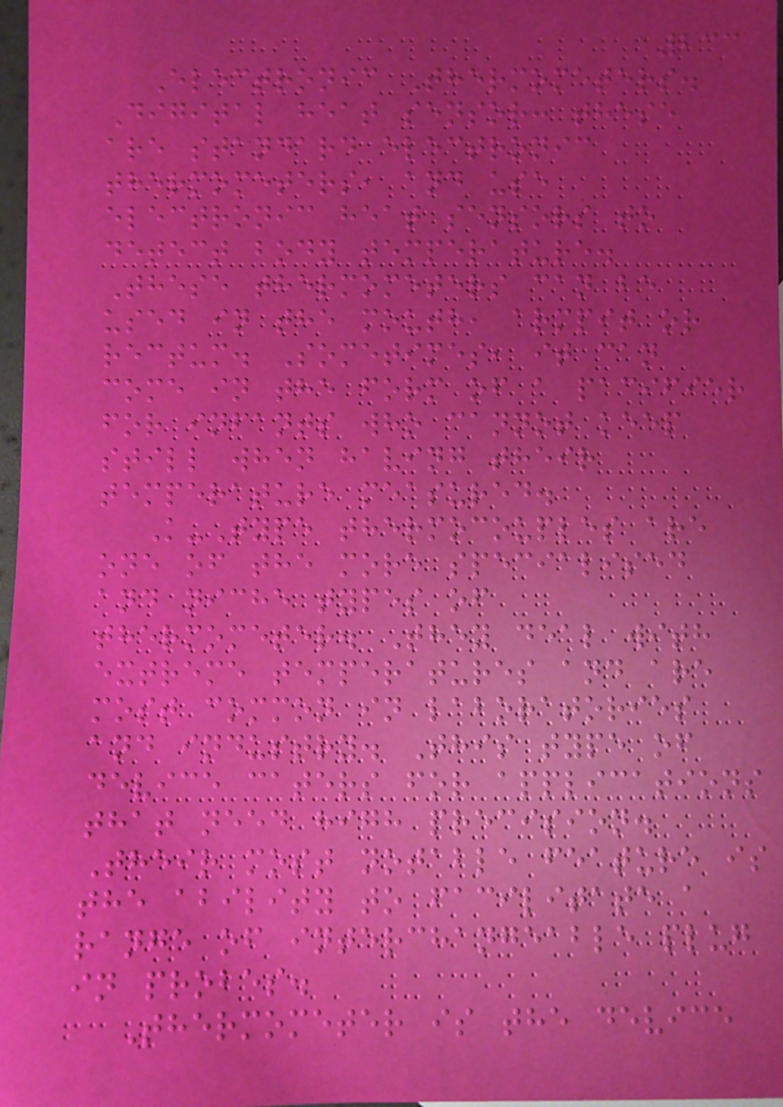233
Electronic Thermometers.
Digital heat sensor: these
are standard electronic
thermometers, and use
electronic heat sensors to
detect body temperature.
These thermometers can be
used in the mouth, armpit or
rectum. Sometimes, it can
come in the form of a pacifier
for infants who cannot keep
still when having their
temperature measured.
K-Type thermocouples are
one of the more specialised
and niche types of
thermometer. They deal with
extreme temperatures and are
most common in laboratories
and industry. This type of
device caters for applications
that need high precision.
Their most notable feature is
the ability to facilitate a
range of interchangeable plug
in probes.
Thermometer is the device
